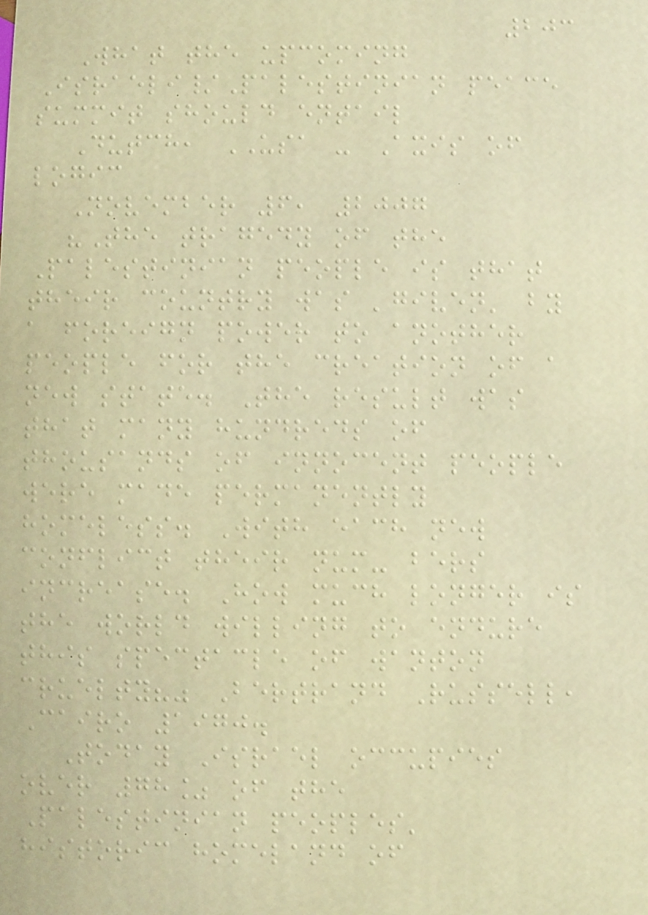203
What the upcoming
Israeli/Palestinian peace
summit should entail
Dutch, USA - Axis of
logic
November 6, 2007
"The tragedy of the
Palestinian people is that
their country was 'given' by
a foreign power to another
people for the creation of a
new state. The result was
that many hundreds of
thousands of innocent people
were made permanently
homeless. With each new
conflict their num- bers
increase. How much longer is
the world willing to endure
this spectacle of wanton
cruelty?" Bertrand Russell,
Cairo 1970.
Today Israel occupies
over 78% of the
Palestinian peoples'
historic homeland of
